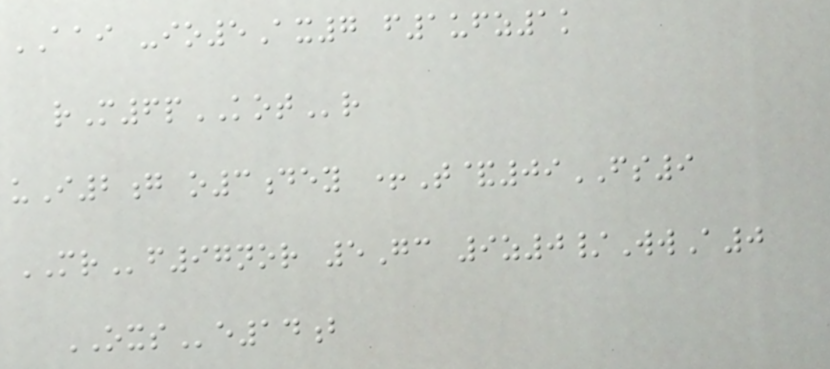AAI -io5Ax7 f1ufz1k
rM6pKOTr
uI2g o3dey +T&09FS9
MRf97nor 5Gc 9z0/WwA0
OXSe14b
